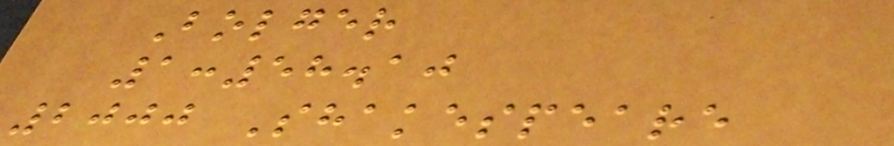Bolger
1:58.10
2000 Shakespeare
